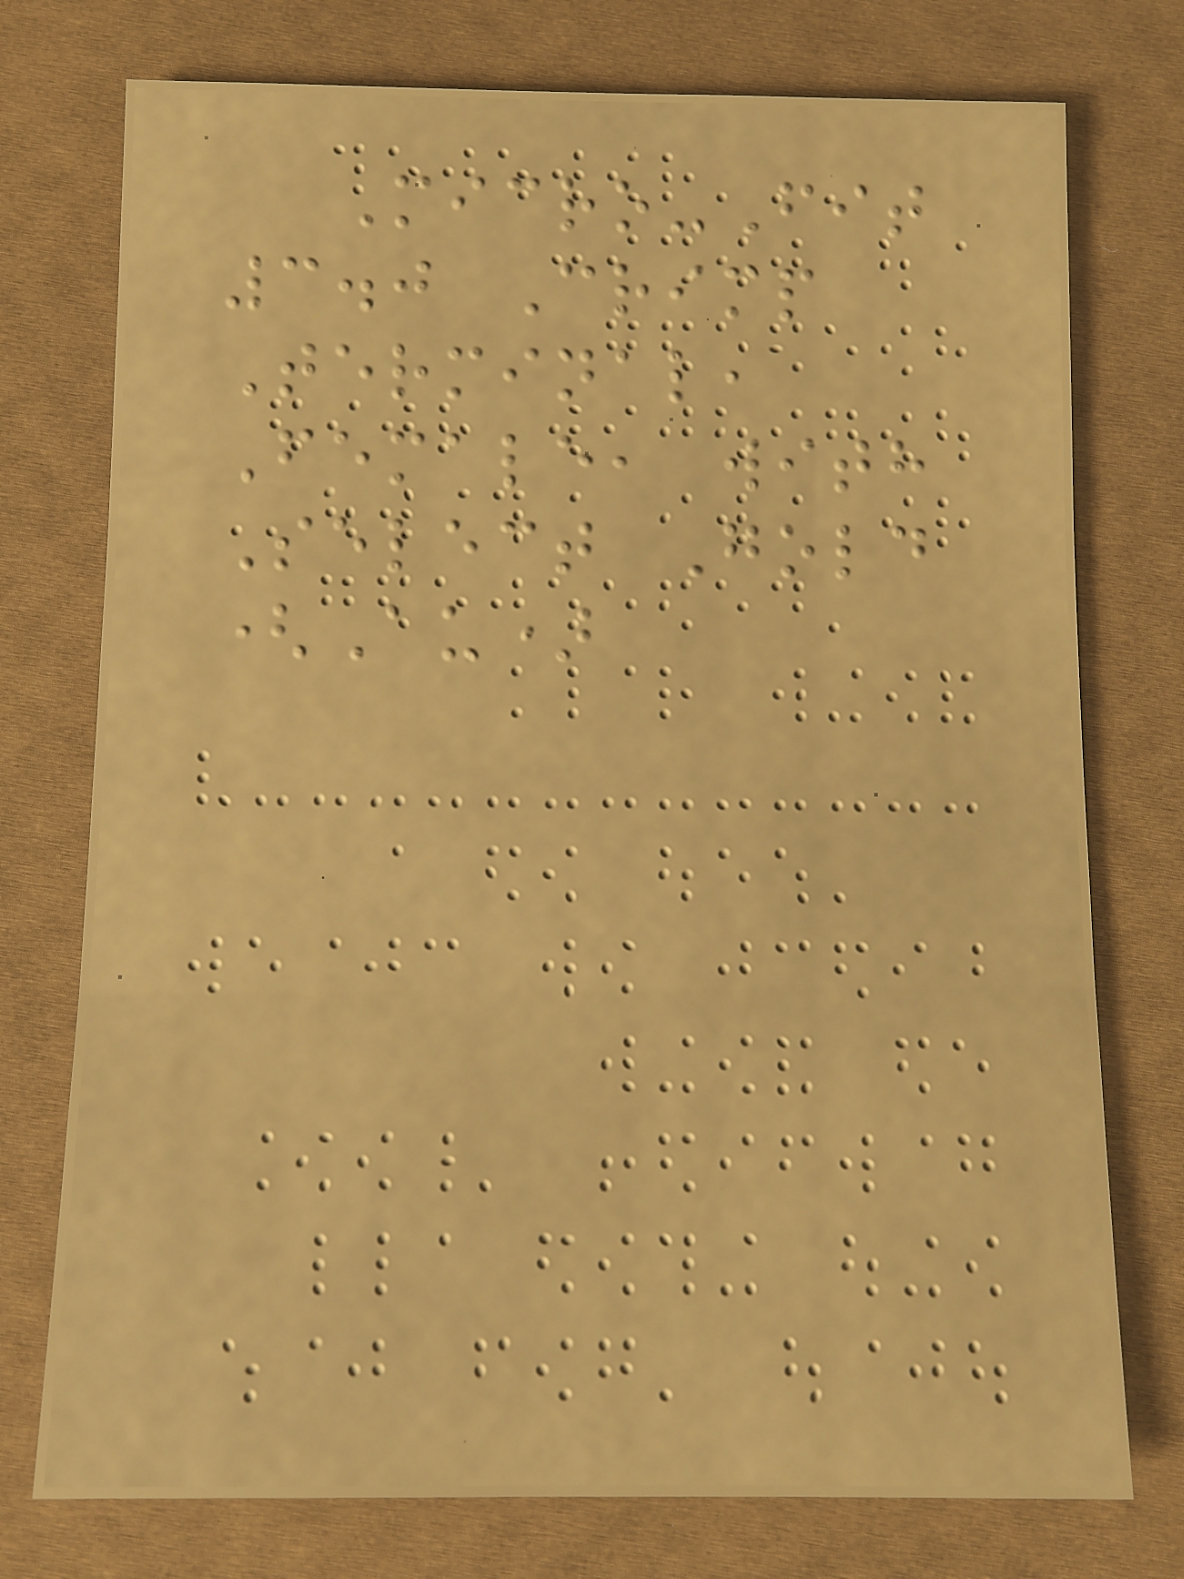Micro-Fit
3.0 Crimp
Terminal,
Female, with
Select Gold
(Au)
